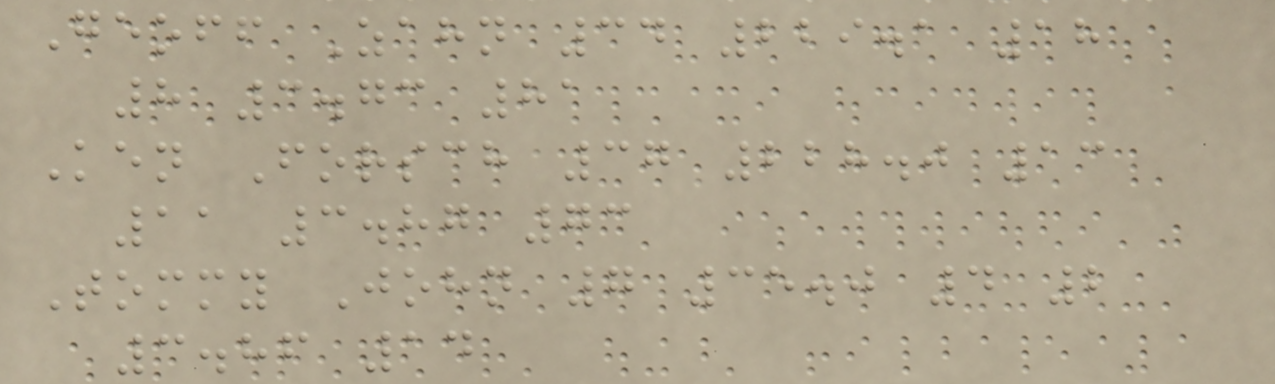Geoff Zahn 34 229.1 18
8 3.73 81
Ken Forsch 37 228.0 13
11 3.87 73
Tommy John 7 35.0 4 2
3.86 14
